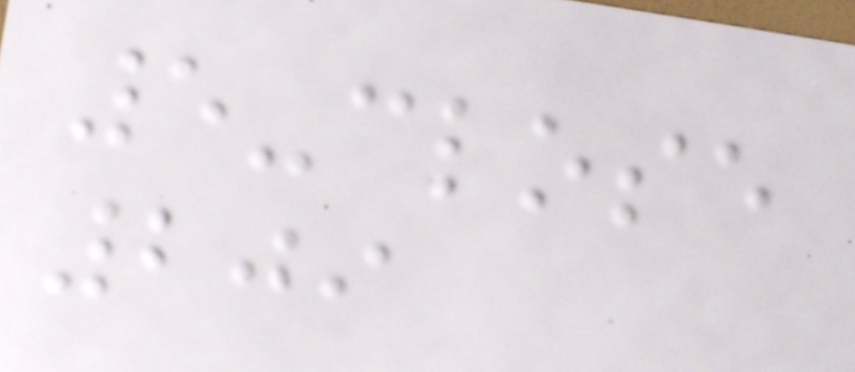5-close
209
